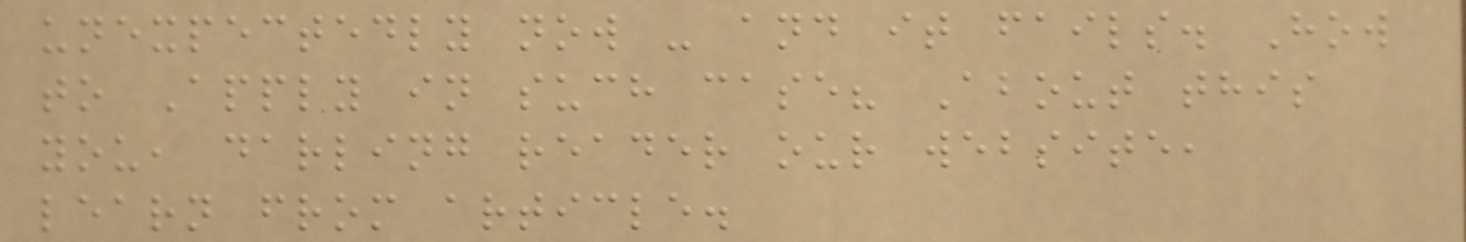unexpectedly now - and it fails. How
to Apply in such case? About this
you, darling reader our website,
learn from article.
